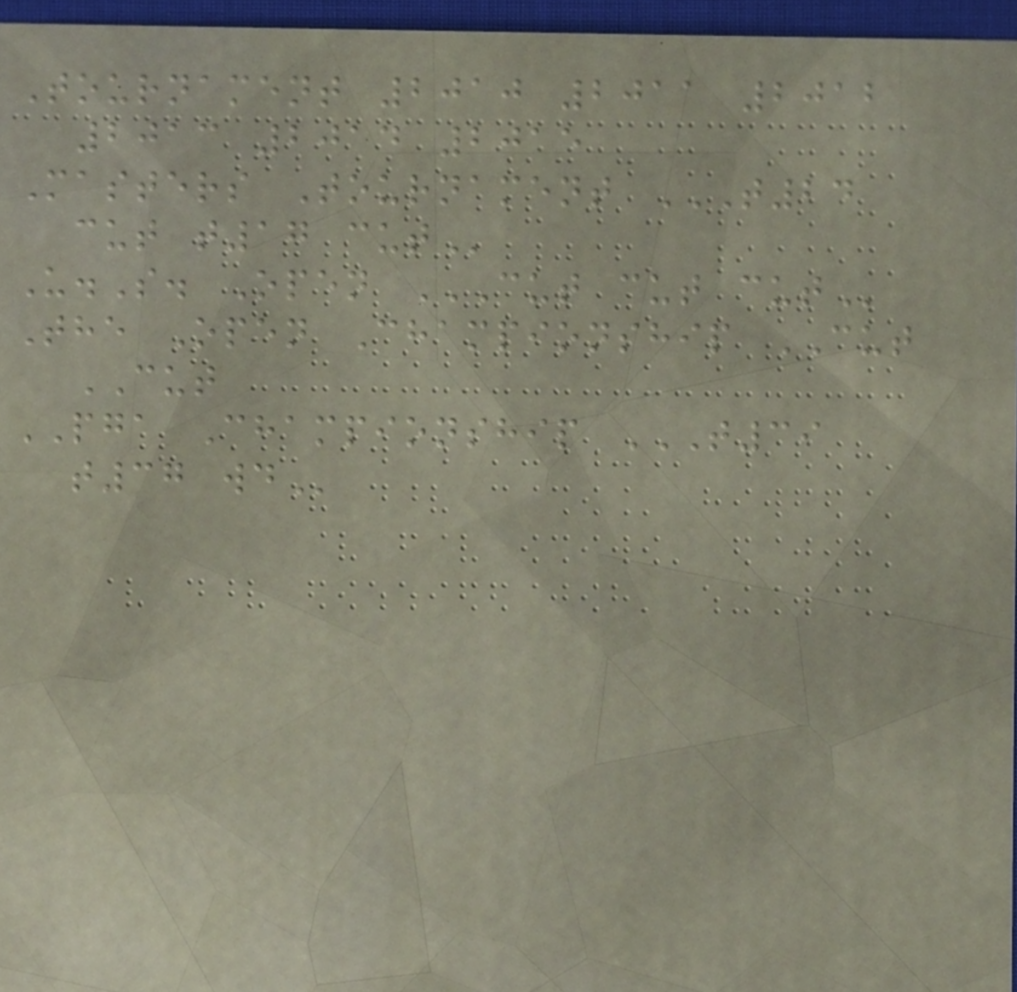Tournament 2010 2011 2012
2013 2014 2015
Masters Tournament T24
CUT T17 CUT
U.S. Open CUT CUT CUT
The Open Championship CUT
CUT
PGA Championship T39
T37 WD
